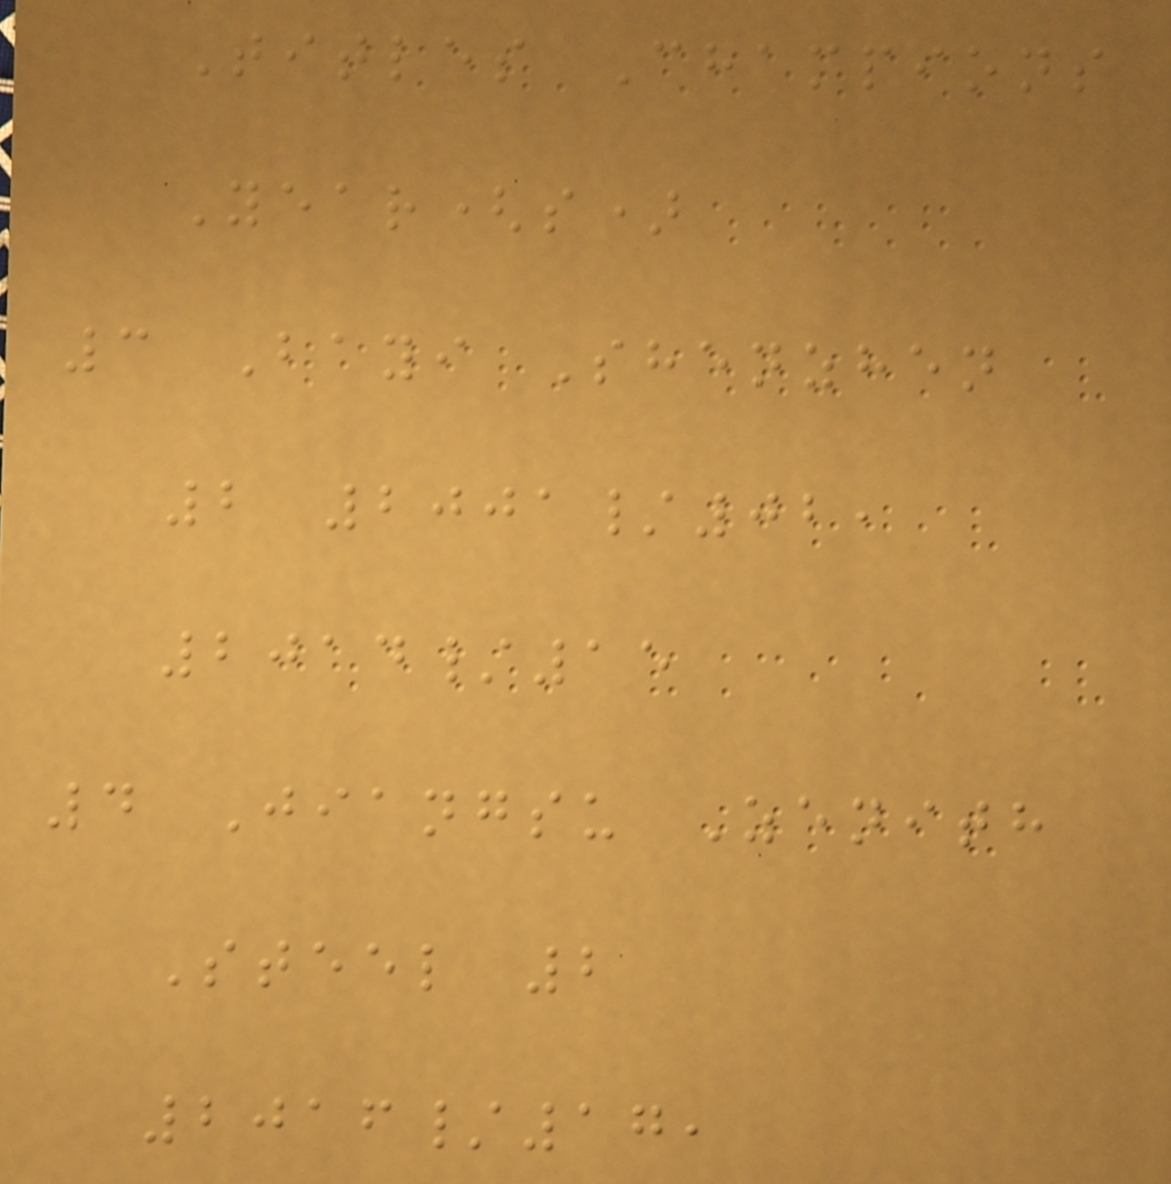Titles Champions
Year(s)
3 Bayi Shenzhen
2 2001/02,
2014/15
4 Jiangsu Zenith
Steel 2
2016/17,
